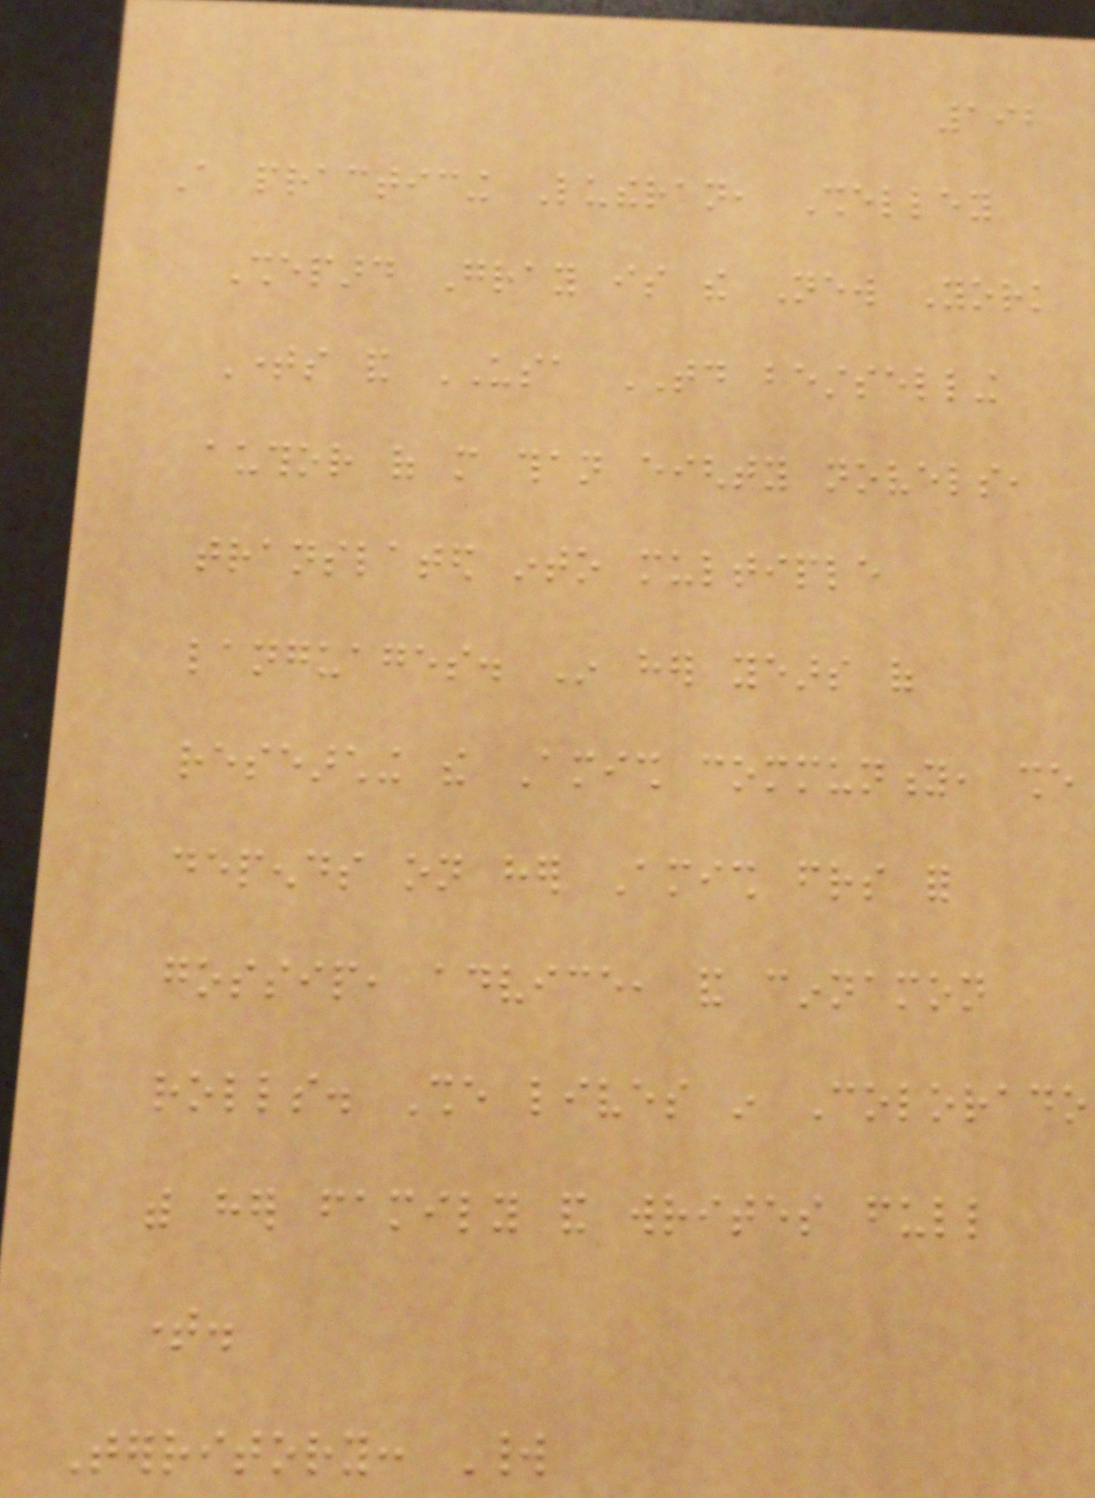192
A practicing Lutheran, Shelley
Shepard Gray is the New York
Times and USA TODAY bestselling
author of more than eighty novels,
translated into multiple
languages. In her years of
researching the Amish community, she
depends on her Amish friends for
gossip, advice, and cinnamon
rolls. She lives in Colorado
with her family and writes full
time.
Territory: World
